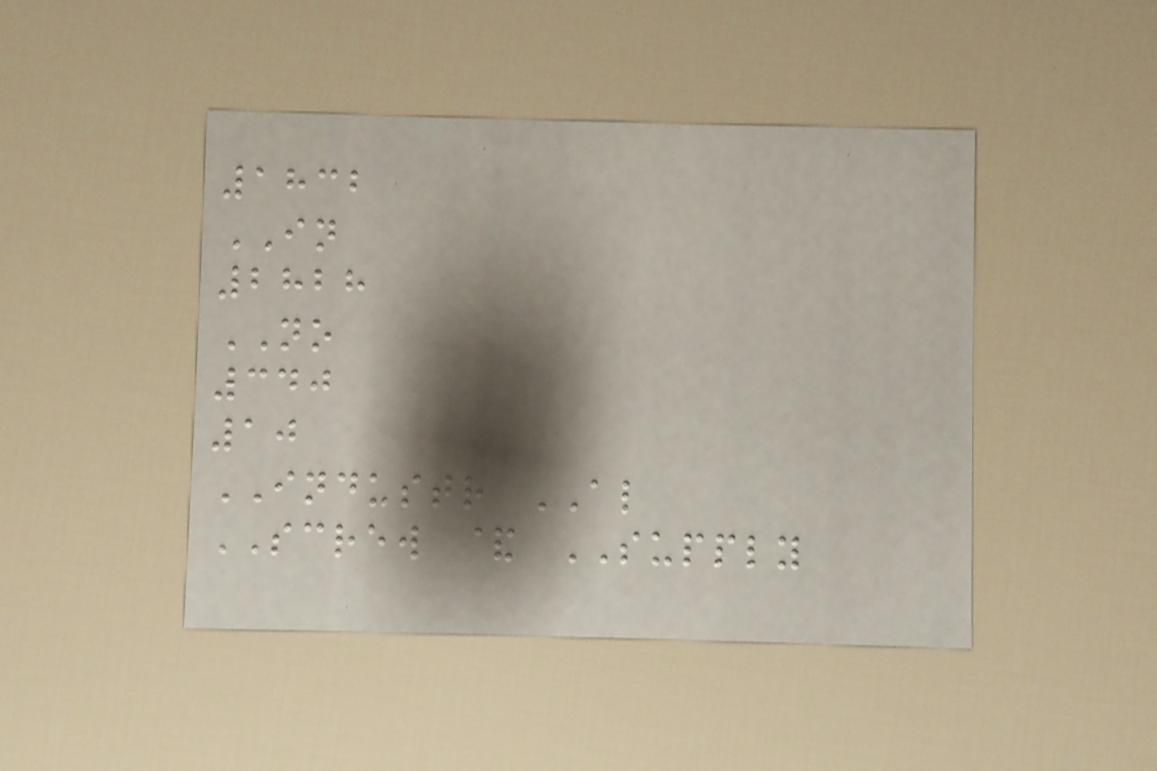1832
IN
2828
NO
340
10
INDUSTR AL
SCREW & SUPPLY
